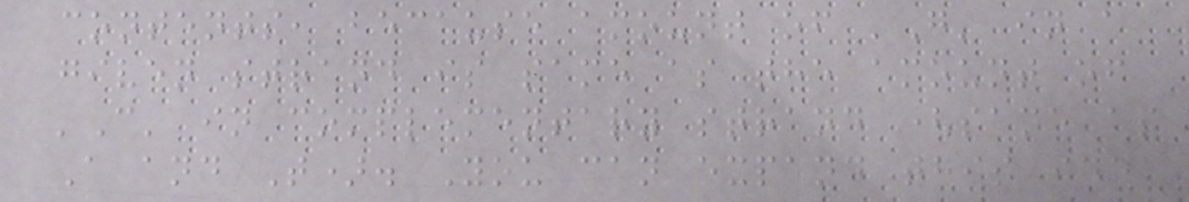contents, because amount of 'G' in a
given strand is same as the amount of
'C' in complementary strand (same as
A and T). You can expand this idea
